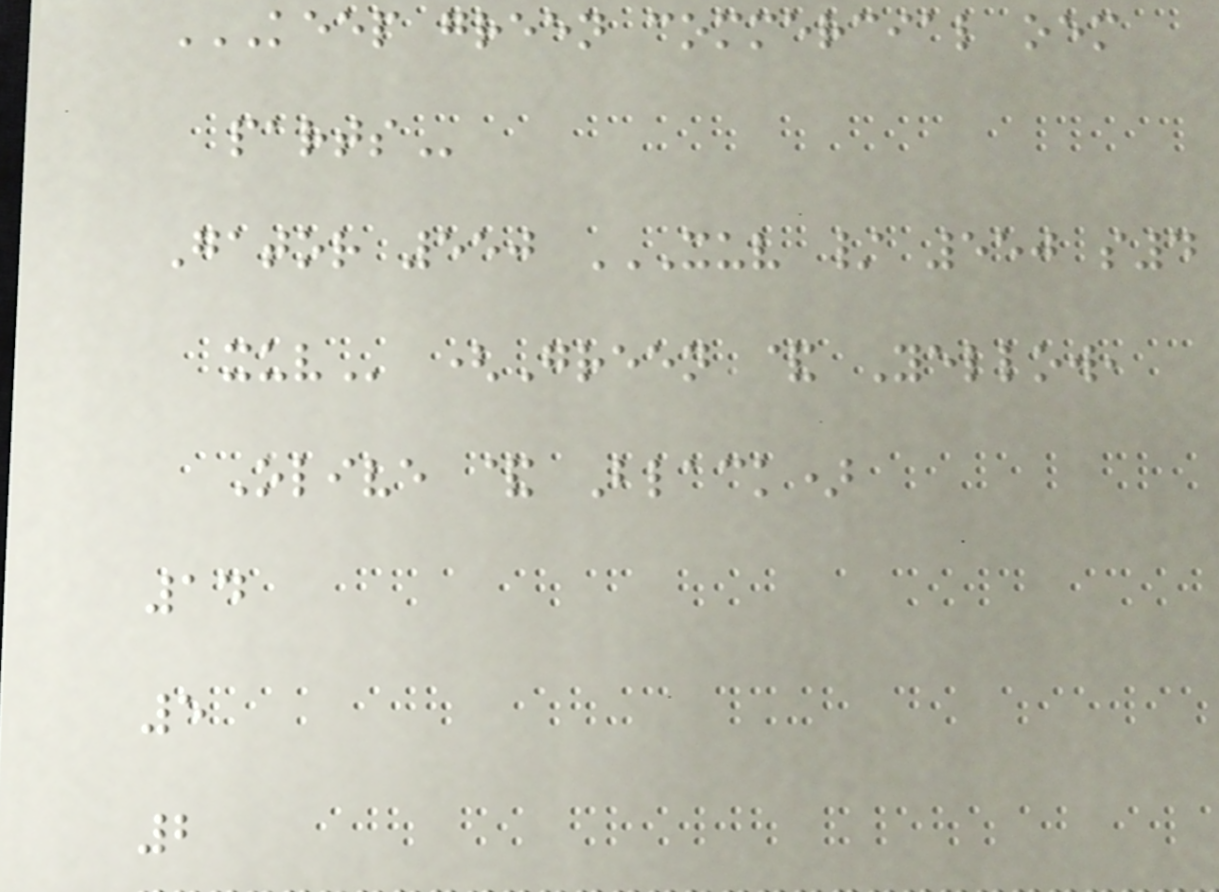KEEP GREEN COMMERCIAL OEM
PARTS
Gator 550 XUV / 550 S4
XUV (Green & Yellow,
Olive & Black)
14
5
2
